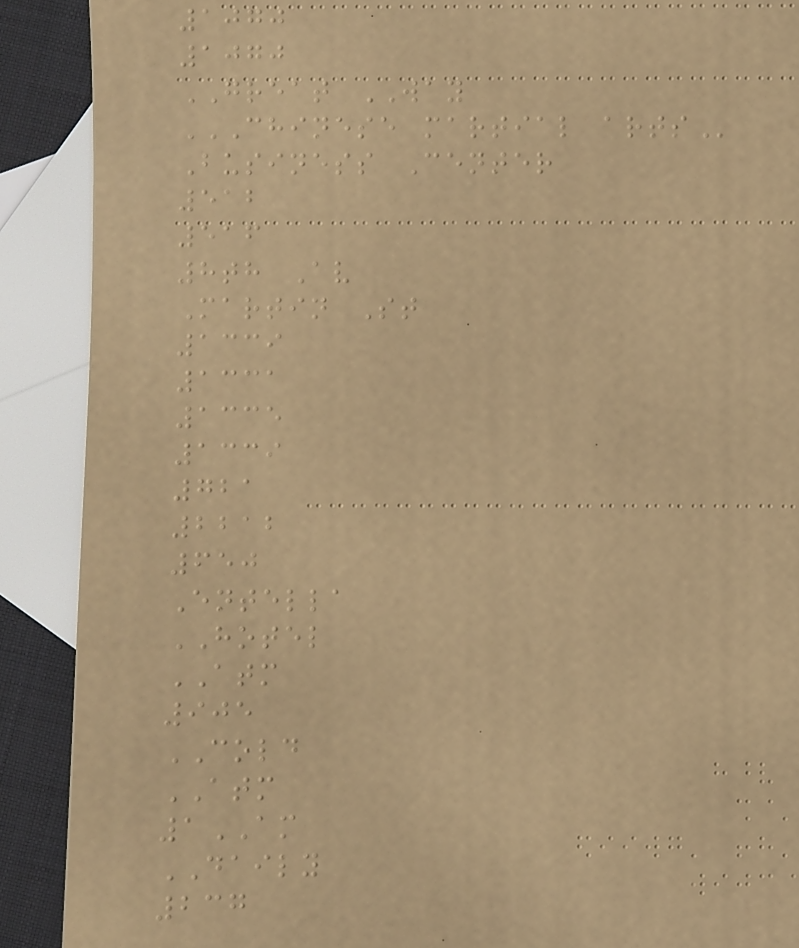1070
1070
GREAT WAY
CHINESE MARTIAL ARTS
Business Center
512
516
8th Av
Martin St
1339
1331
1335
1339
721
2212
650
Entella
HOTEL
ATM
905
COLD
ATM
1AM
DAILY
237
